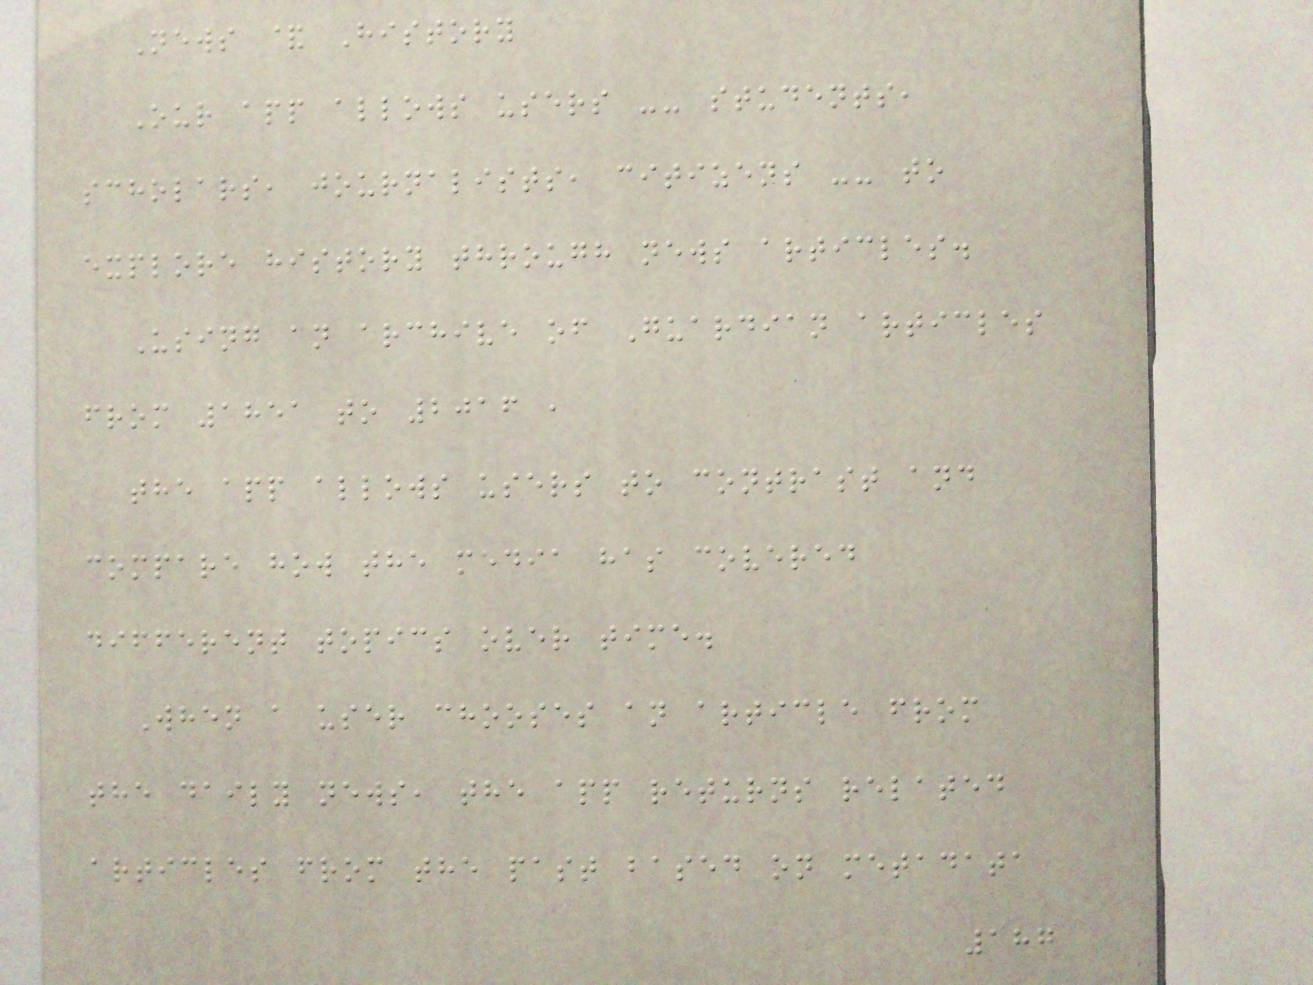News & History
Our app allows users -- students,
scholars, journalists, citizens -- to
explore history through news articles.
Using an archive of Guardian articles
from 1851 to 2016 ,
the app allows users to contrast and
compare how the media has covered
different topics over time.
When a user chooses an article from
the daily news, the app returns related
articles from the past based on metadata
187
